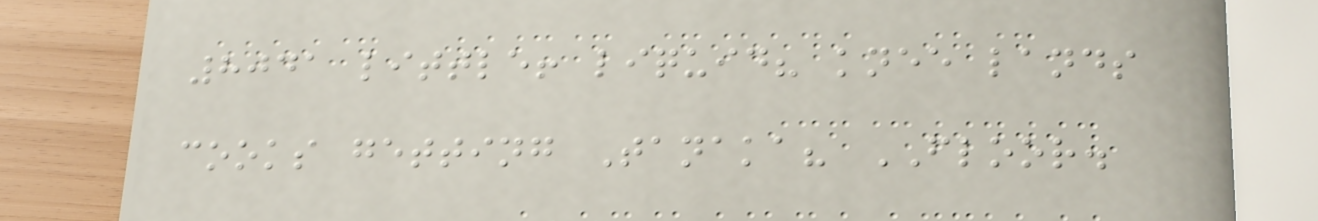8041 little! liquid? knee lands
cooks getting Tanaka? FLOOR.
